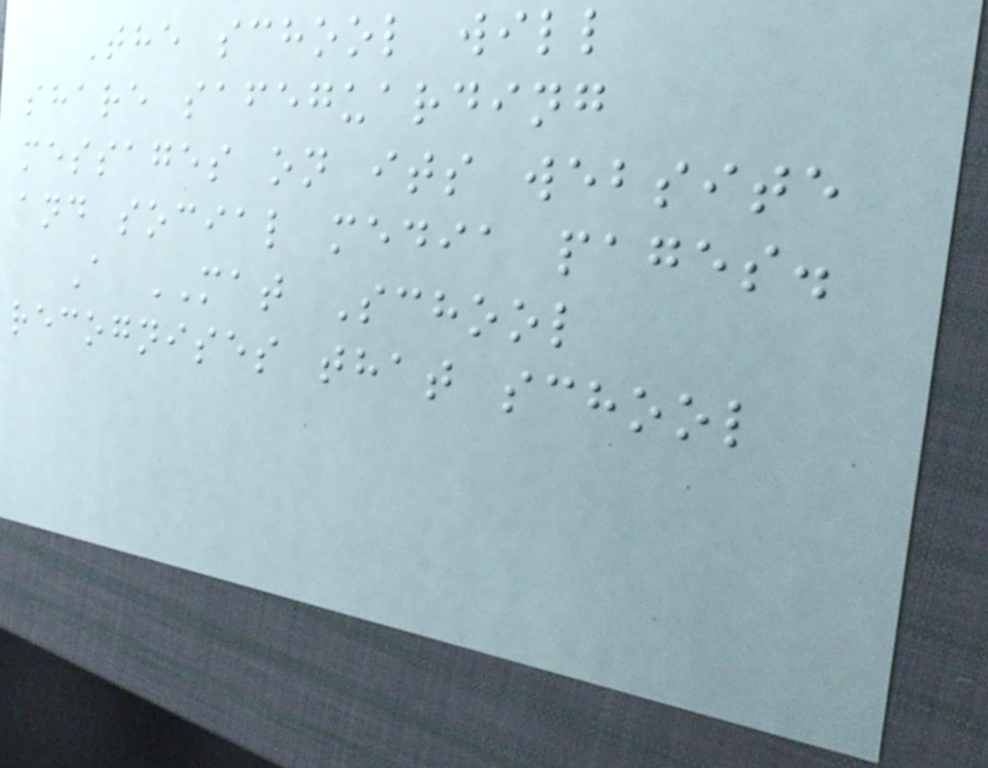The school will
share safeguarding
messages on its website
and social media pages.
A MAT School
recognises that school
